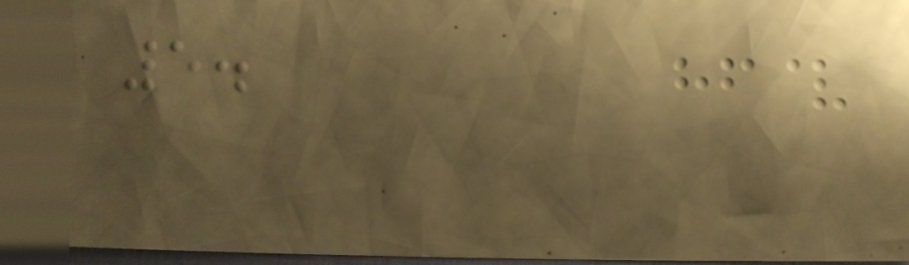5.
